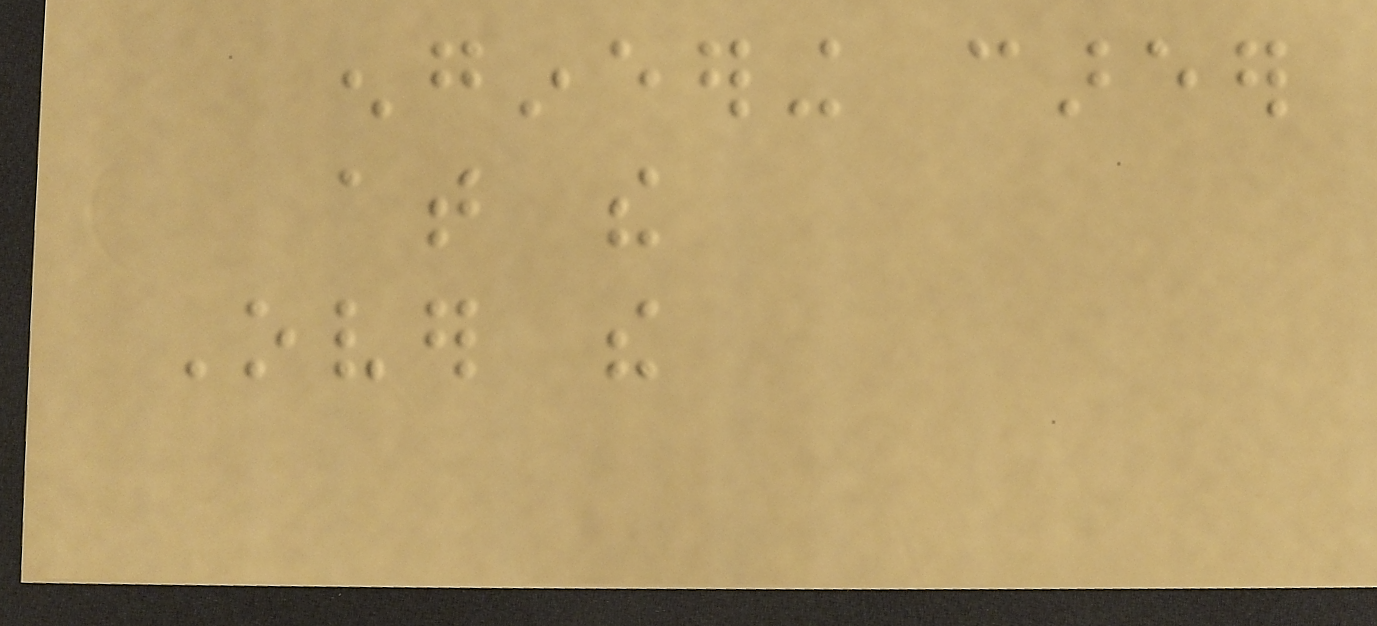engineering career
at the
Over the
